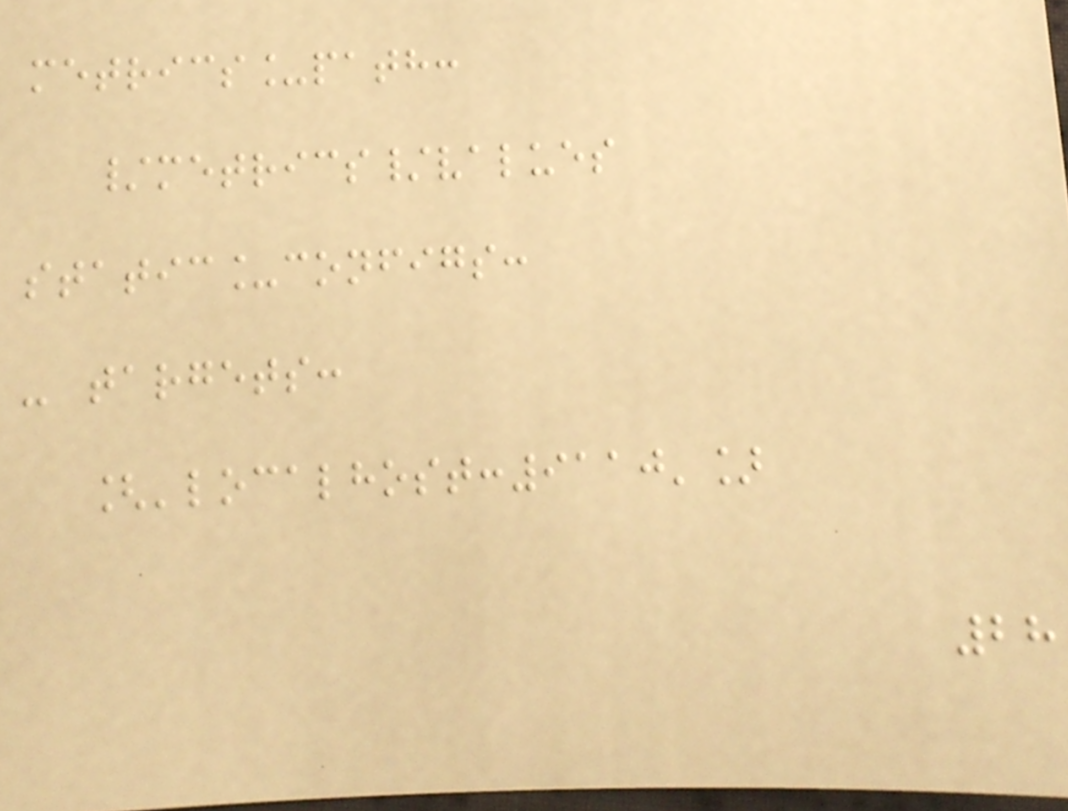metrics_path:
/metrics/values
static_configs:
- targets:
['localhost:9110']
28
